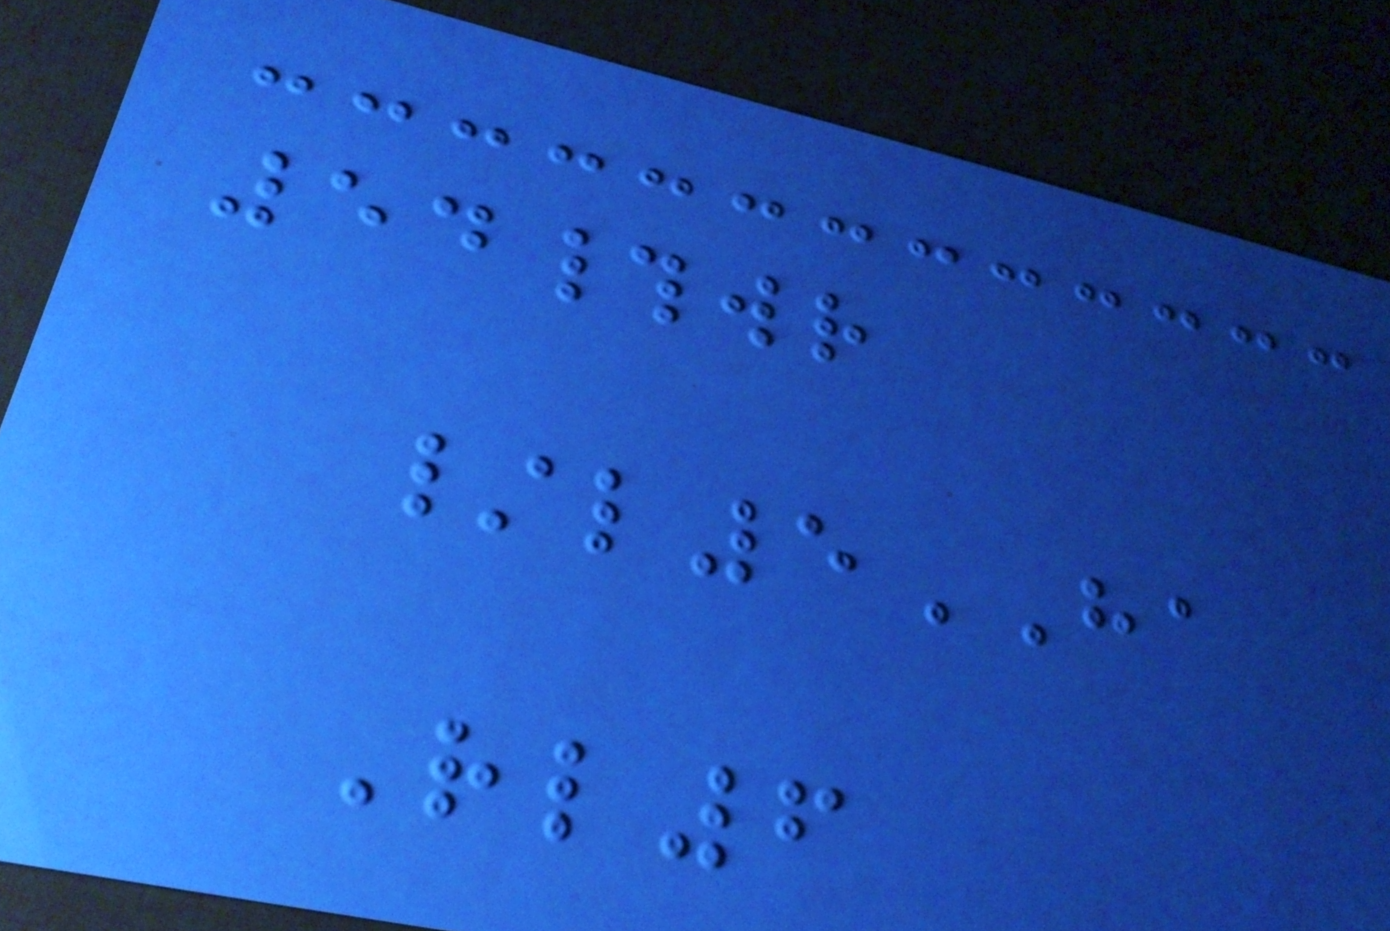54#wr
/l5HA
Rl6
